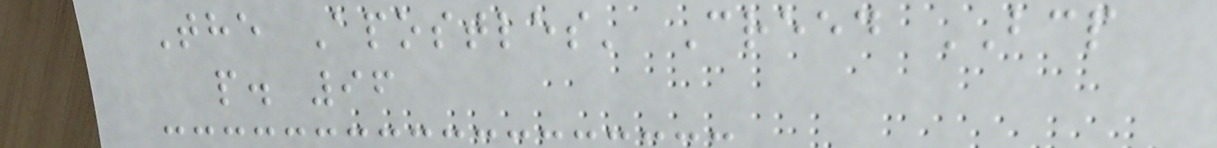The Apostles' Creed BCP
p. 96
